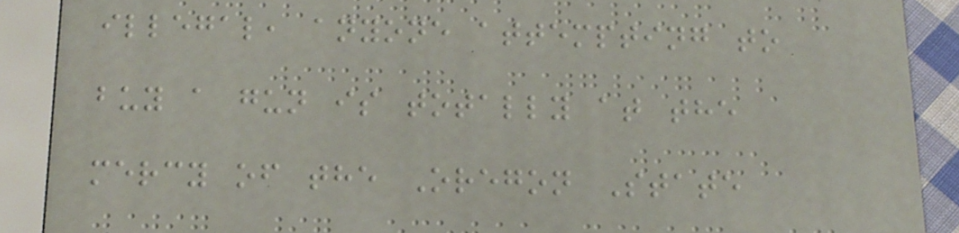illegal, anyone attempting to
buy a gun is totally at the
mercy of the Oregon State
